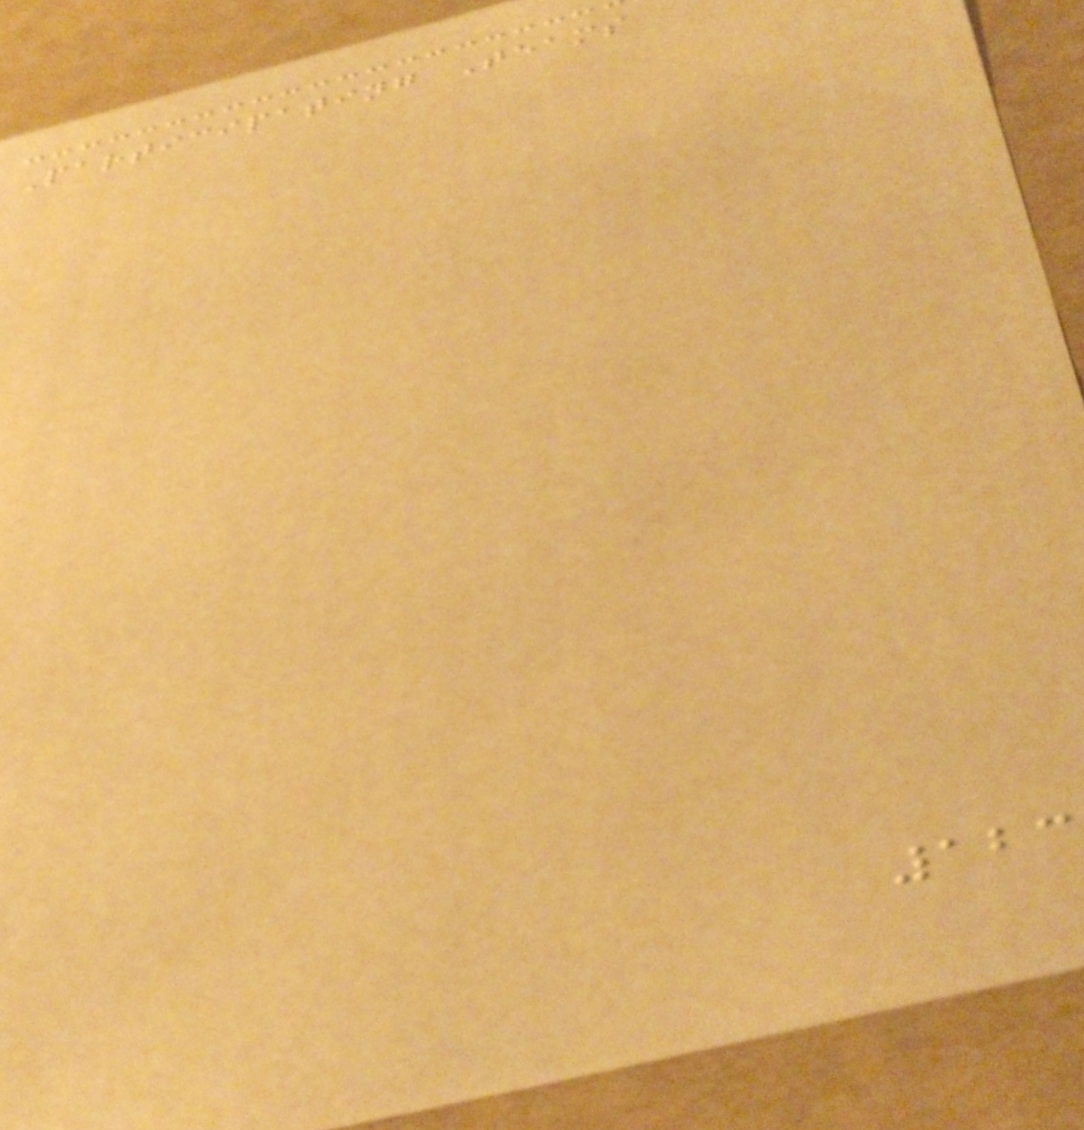Participating Teams
123
